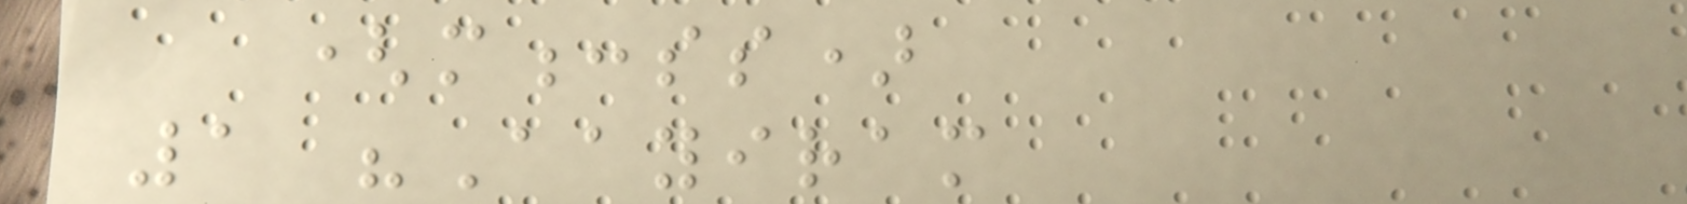(m:ss)
1 "Aayiram
